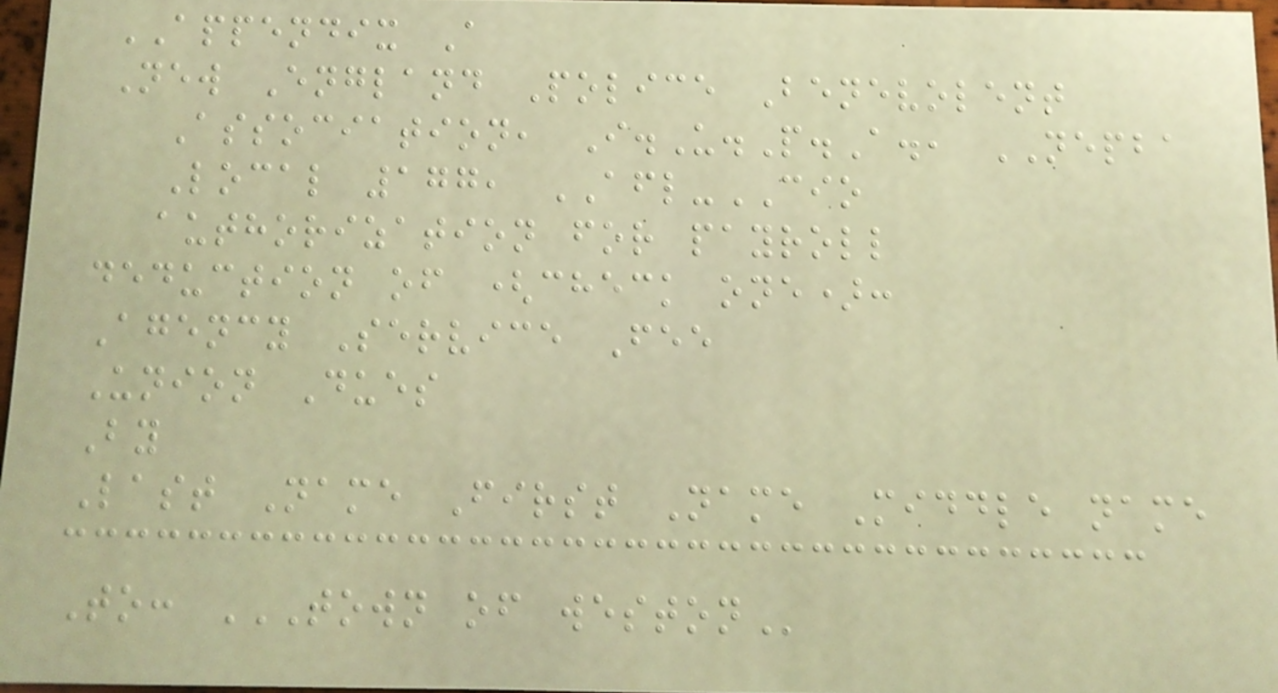APPENDIX A
New England Police Benevolent
Association, I.U.P.A., NEPBA
Local 177, AFL-CIO
authorization for payroll
deduction of (check one):
Agency Service Fee
Union Dues
By
Last Name First Name Middle name
To: TOWN OF WESTON
